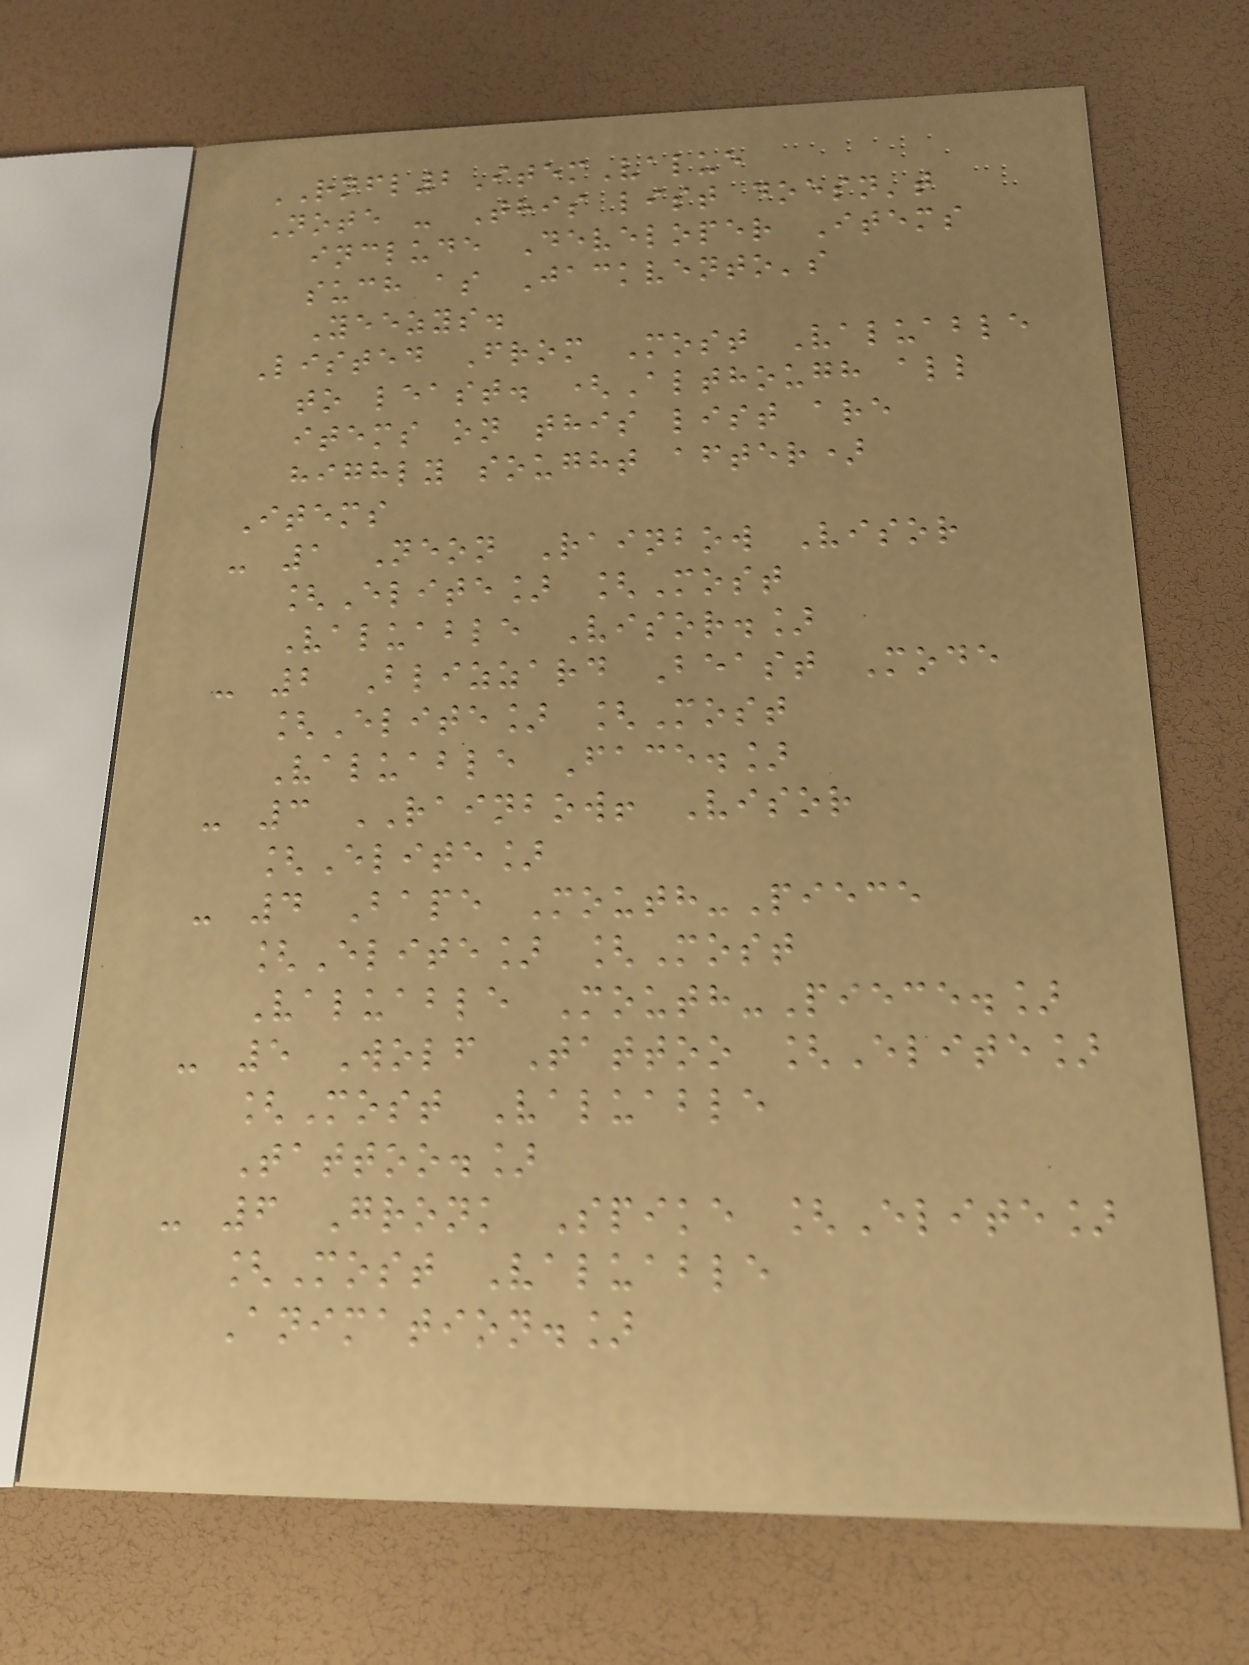RNFL2ItemValue
Note - This list doesn't
include Developer Items
such as Jackvento's
Yeezys.
Listed From Most Valuable
to least. (Although all
items on this list are
highly sought after)
Items
- 1 Neon Rainbow Visor
[Elite] [Most
Valuable Visor.]
- 2 Blizzard Beast Mode
[Elite] [Most
Valuable Face.]
- 3 RAINBOW! Visor
[Elite]
- 4 Bape Mouth-Piece
[Elite] [Most
Valuable Mouth-Piece.]
- 5 Wolf Tattoo [Elite]
[Most Valuable
Tattoo.]
- 6 Gronk Spike [Elite]
[Most Valuable
Animation.]
